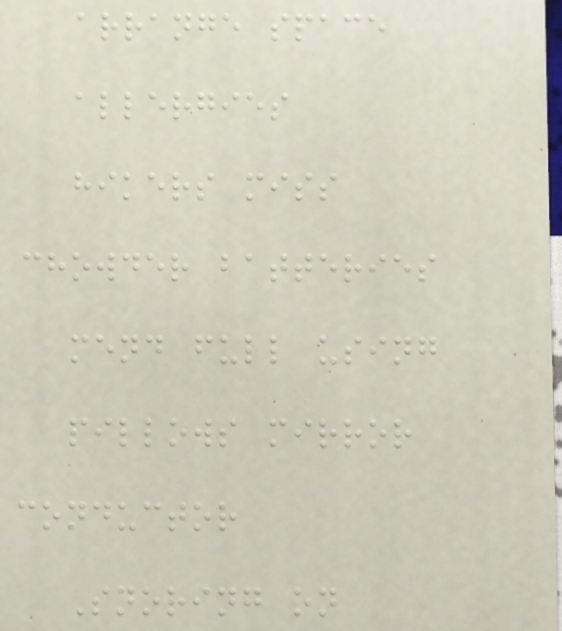arrange space
allergies
hikers miss
chowder batteries
mend full using
pillows mirror
conductor
Snoring on
